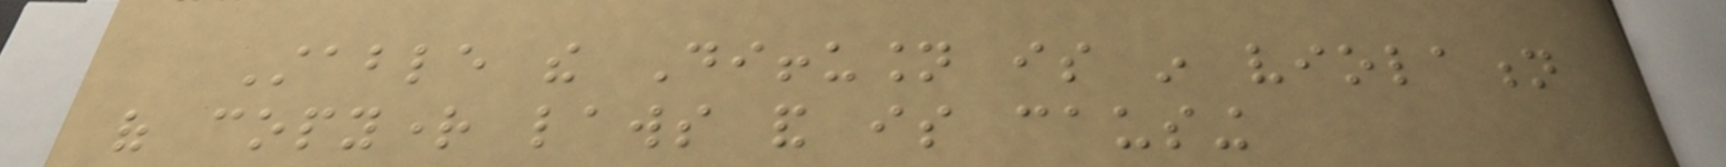Stable the Diffusion is in violation
of copyright laws and is causing
